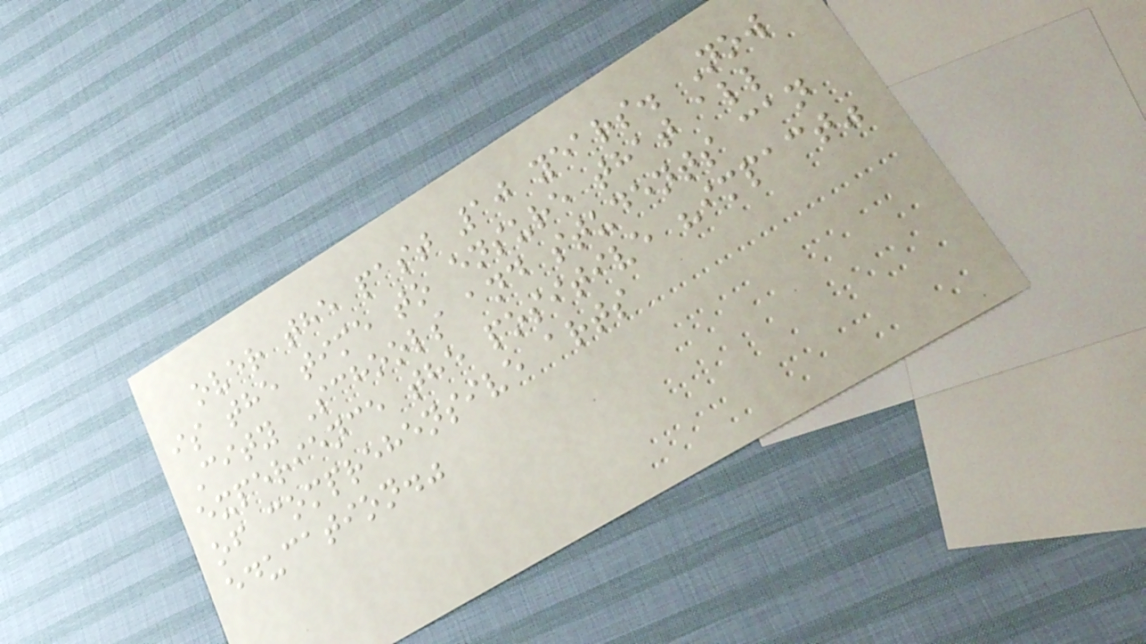over the past 10 years. Now
is the time to ensure that all
City Schools and students can
experience the positive "impact"
of comprehensive arts
education."
